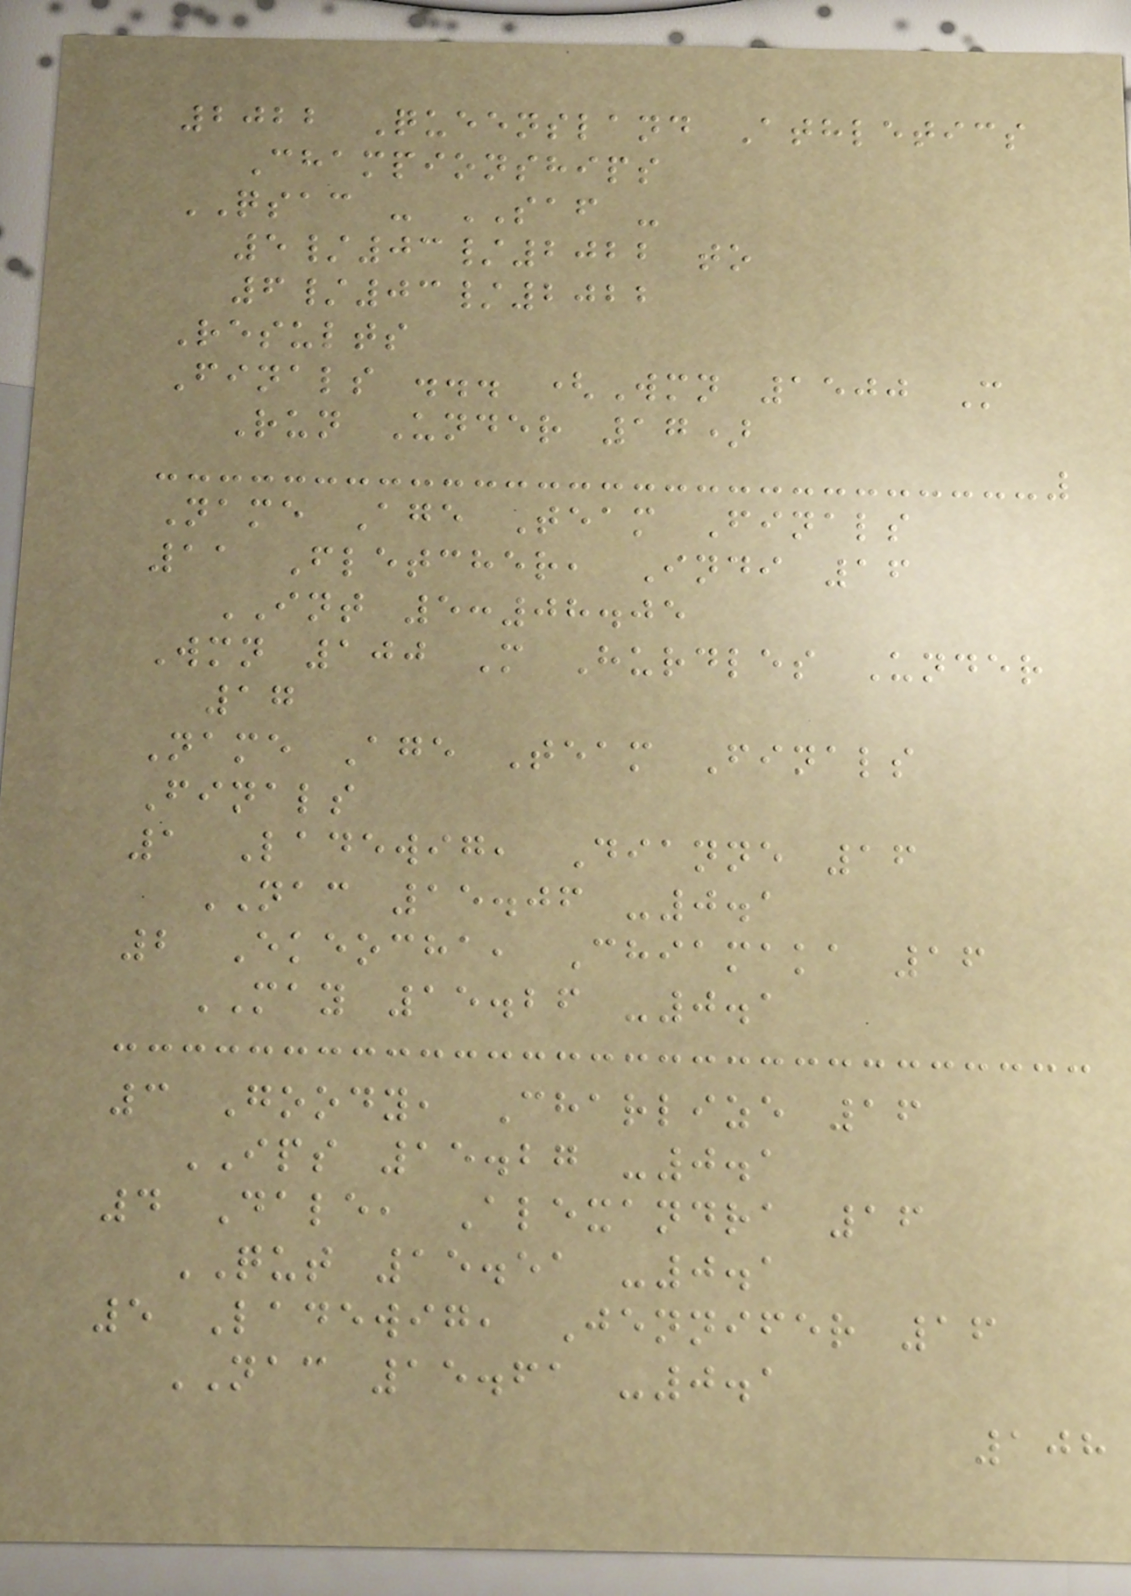2022 Queensland Athletics
Championships
QSAC - SAF -
5/03/2022 to
6/03/2022
Results
Finals ... (Wmn 1500 M
Run Under 17)
Name Age Team Finals
11 Fletcher, Indi 16
INT 5:08.05
Wmn 100 M Hurdles Under
17
Name Age Team Finals
Finals
1 Ladewig, Dianne 16
NAC 15.06 -0.1
2 Ekeocha, Chiamaka 16
MAY 15.26 -0.1
3 Goody, Charlize 16
IPS 15.27 -0.1
4 Dale, Alexandra 16
QUT 15.51 -0.1
5 Ladewig, Jennifer 16
NAC 15.61 -0.1
108
